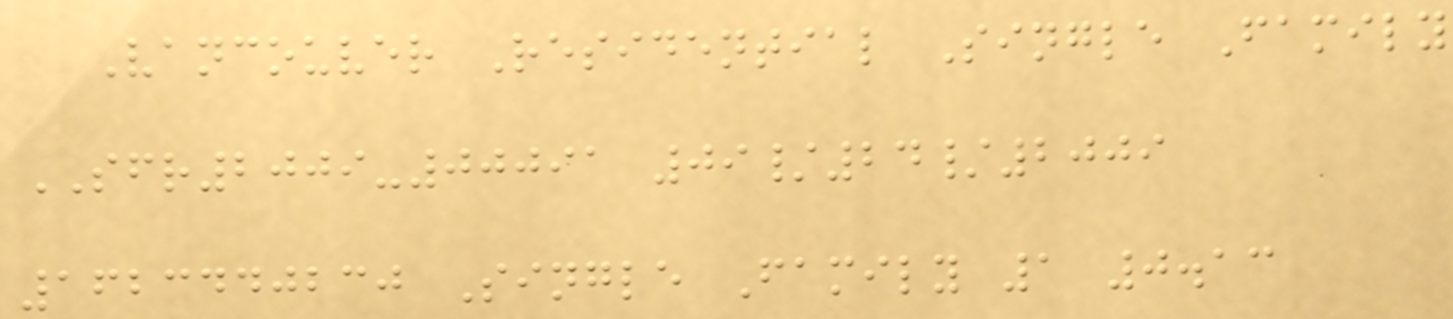Vancouver Residential Single Family
SFR2009-00091 09/24/2009
1623440230 Single Family 1 0.13
